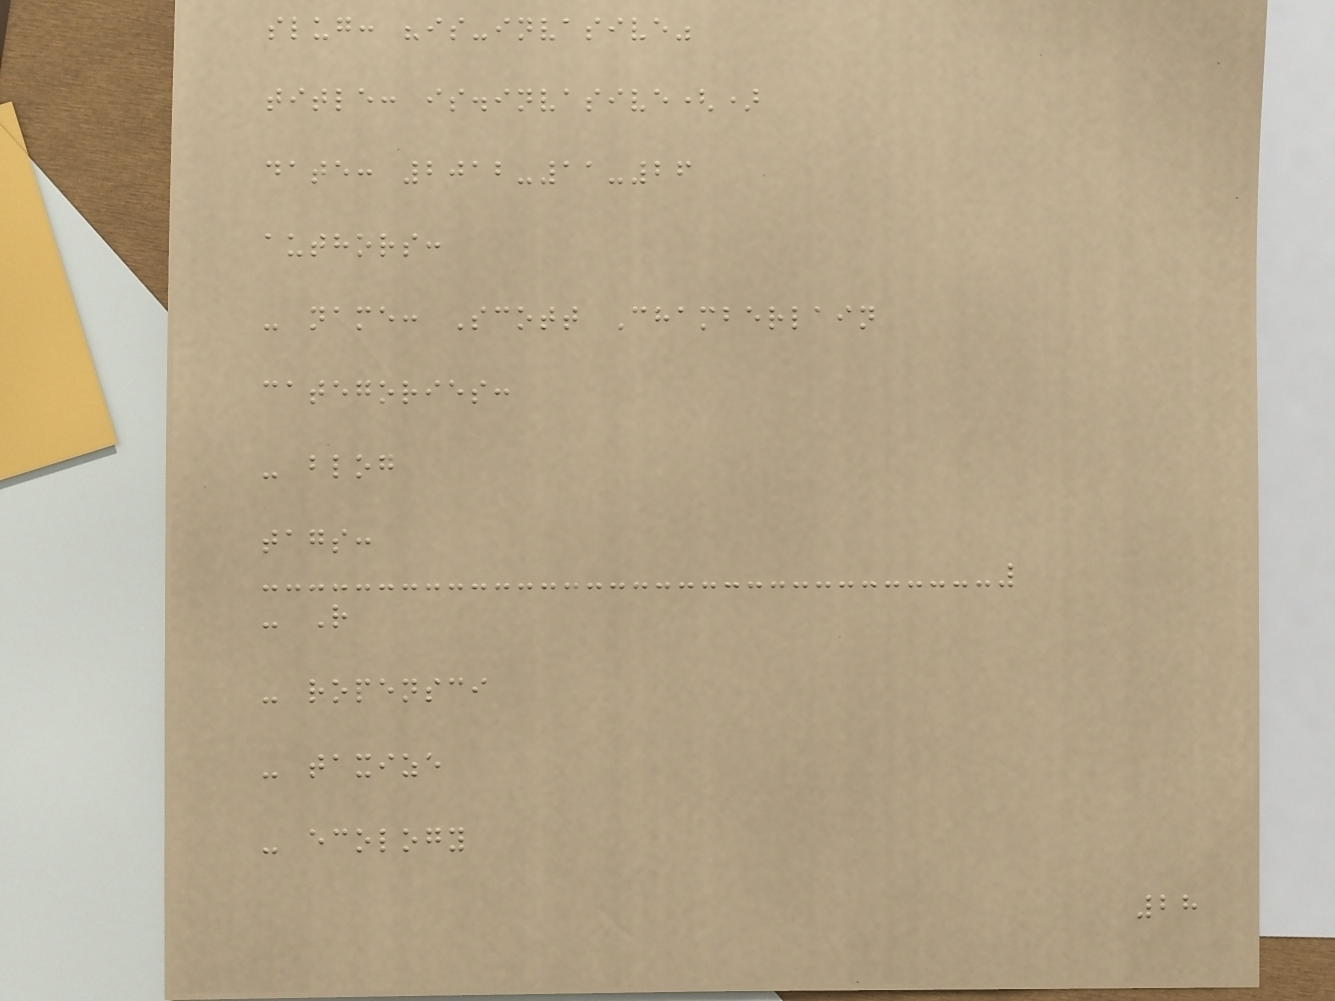slug: "is-invasive"
title: is.invasive()
date: 2012-11-26
authors:
- name: Scott Chamberlain
categories:
- blog
tags:
- R
- ropensci
- taxize
- ecology
28
